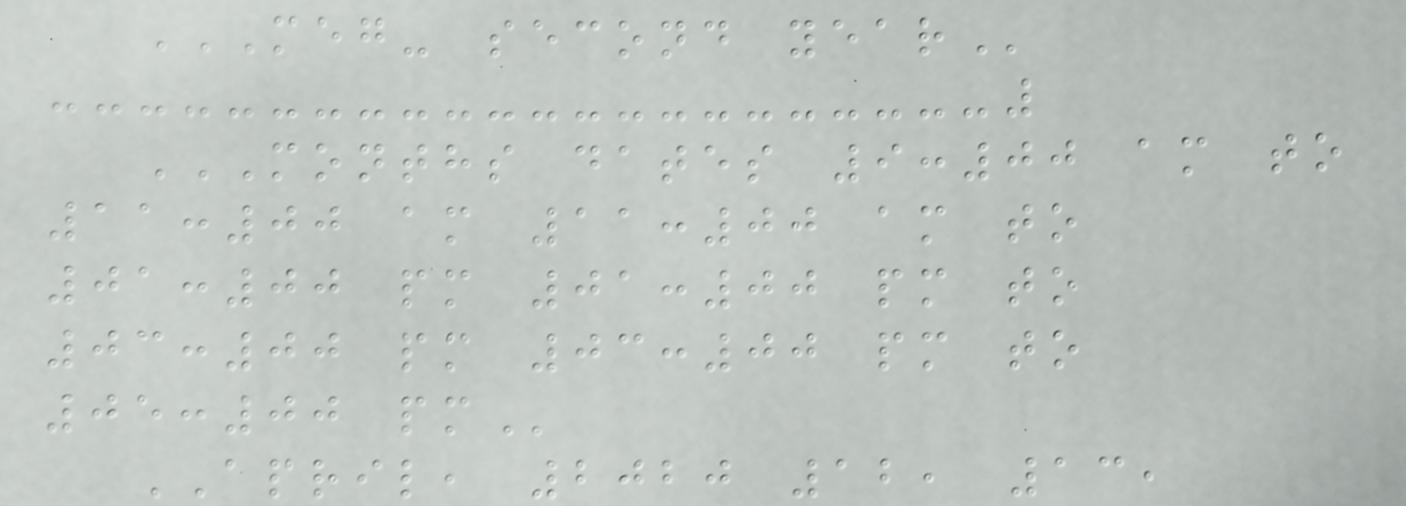MEG- SECOND YEAR
MONTHS DATES 9:00 AM TO
11:00 AM 11:00 AM TO
01:00 PM 01:00 PM TO
03:00 PM 03:00 PM TO
05:00 PM
APRIL, 2020 12, 13,
